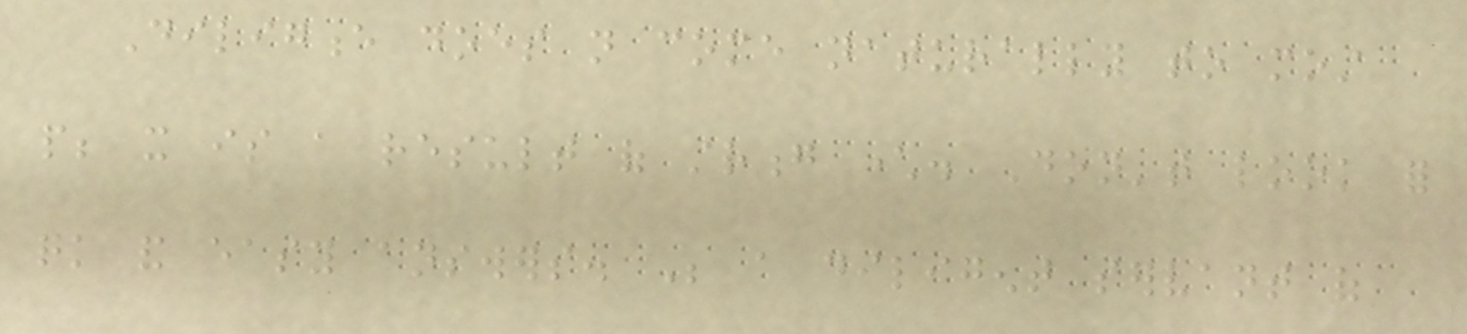Diligence does not come naturally to most
people; it is a result of strong character. Don't look for
quick and easy answers. Be a diligent servant of
